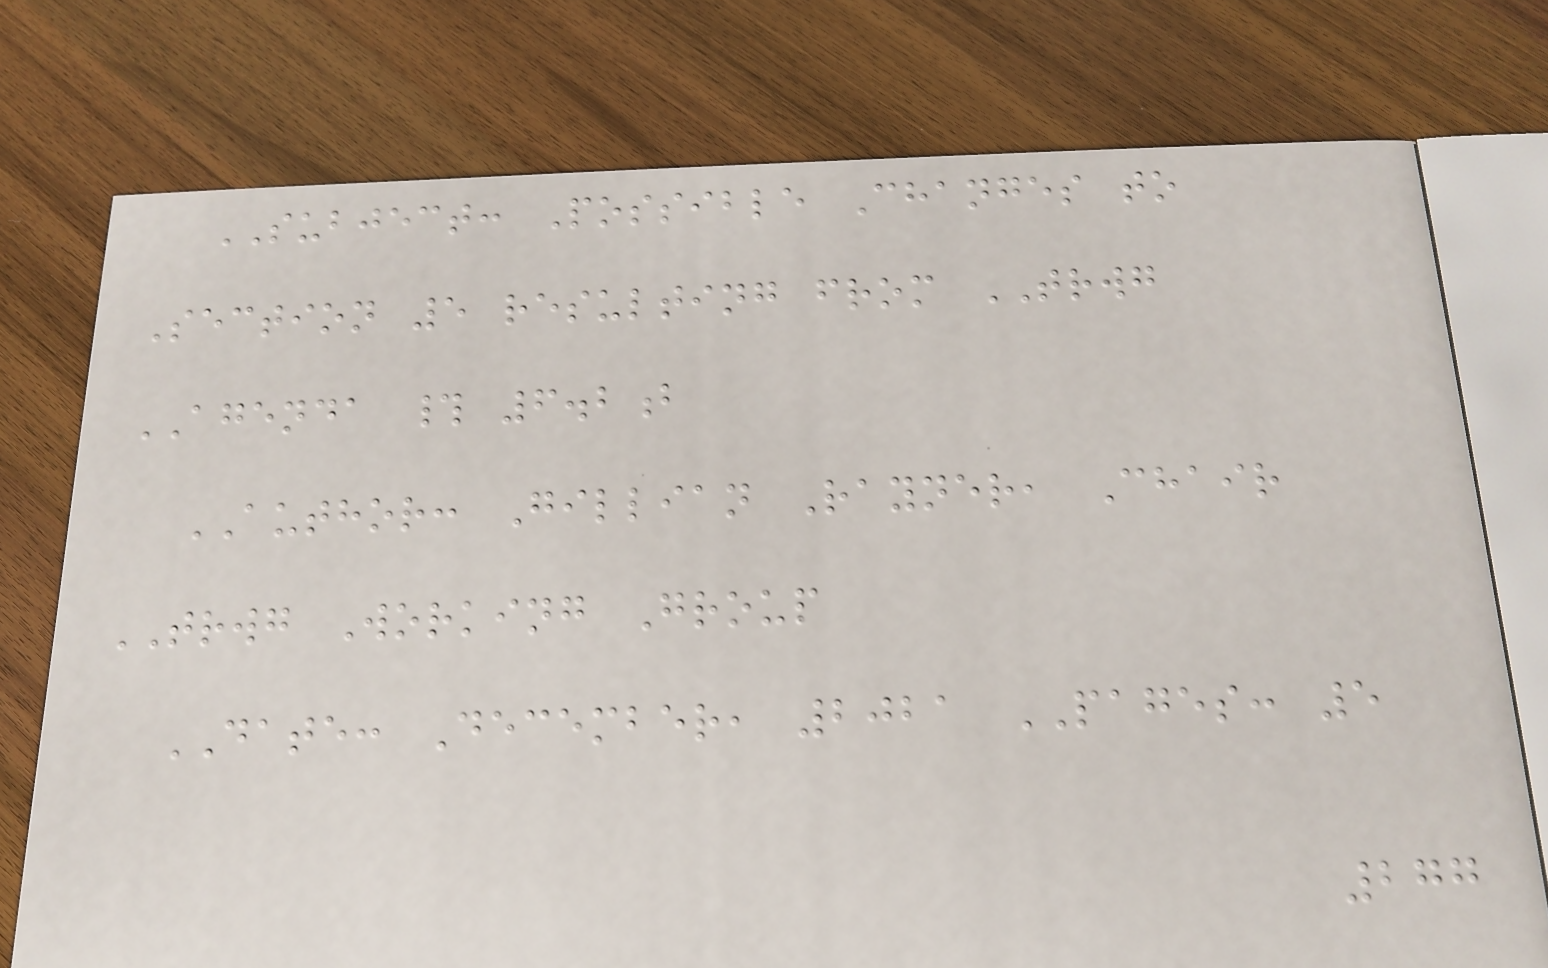SUBJECT: Possible Changes to
Section 5 resulting from TRWG
AGENDA # 6.2b
AUTHOR: Gillian Rayner, Chair
TRWG Working Group
DATE: December, 2021 PAGES: 5
277
